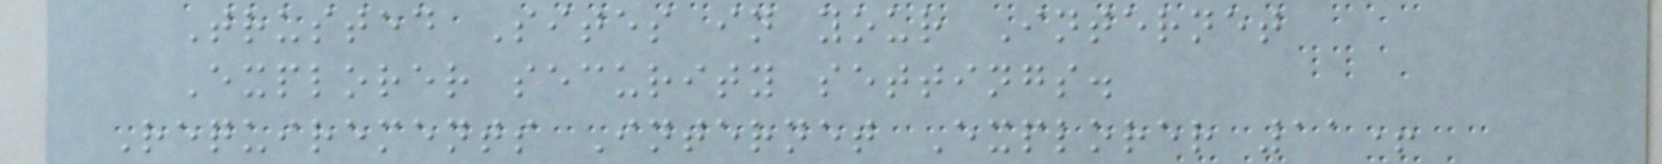Trusted Sites in your Internet
Explorer security settings.
Requirements Internet Explorer 11+
